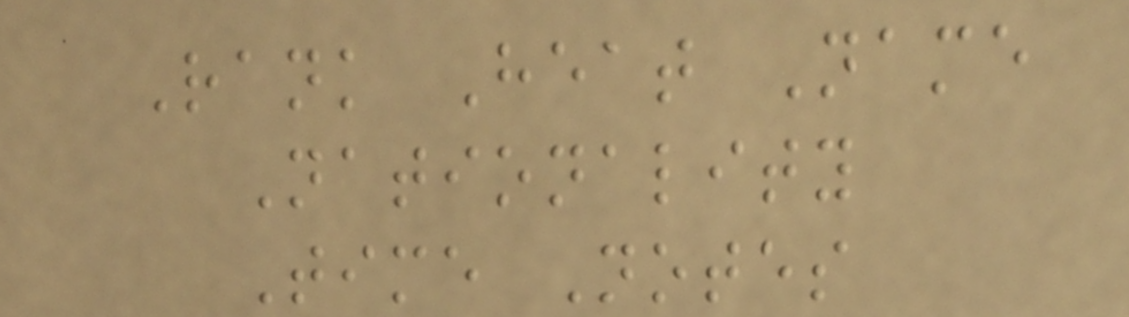Rank Heat Name
Nationality
Time Notes
